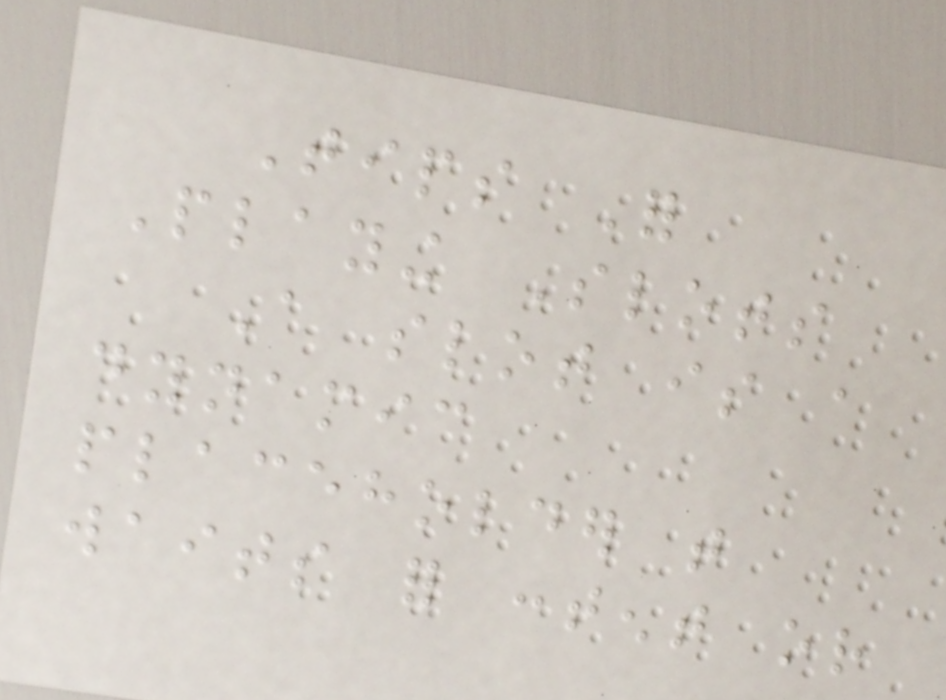Tips For
Playing Slots
A slot is a
dynamic
placeholder that
waits for content or
